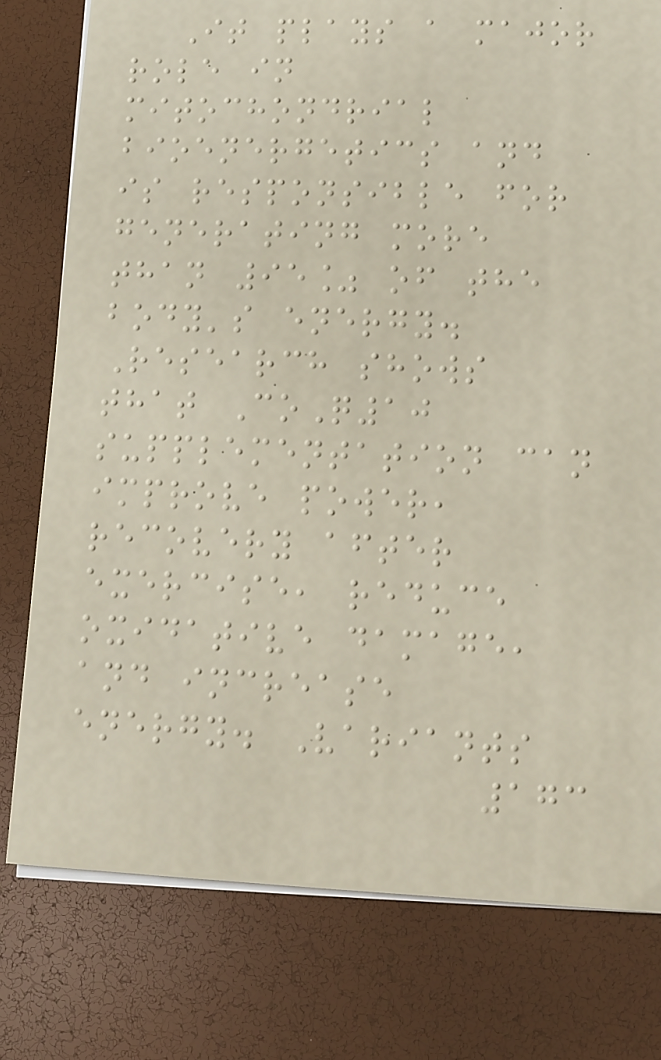It plays a major
role in
mitochondrial
bioenergetics and
is responsible for
generating more
than 95% of the
body's energy.
Research shows
that CoQ10
supplementation can
improve power,
recovery after
exercise, reduce
oxidative damage,
and increase
energy. Variants
173
